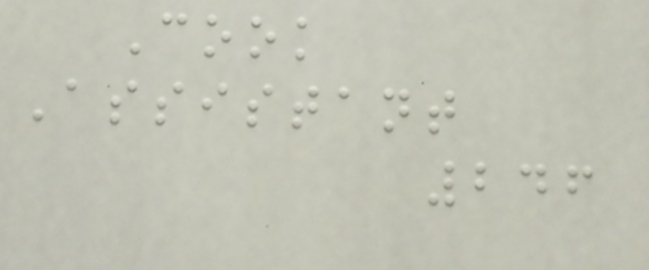Cook
Assistant
246
